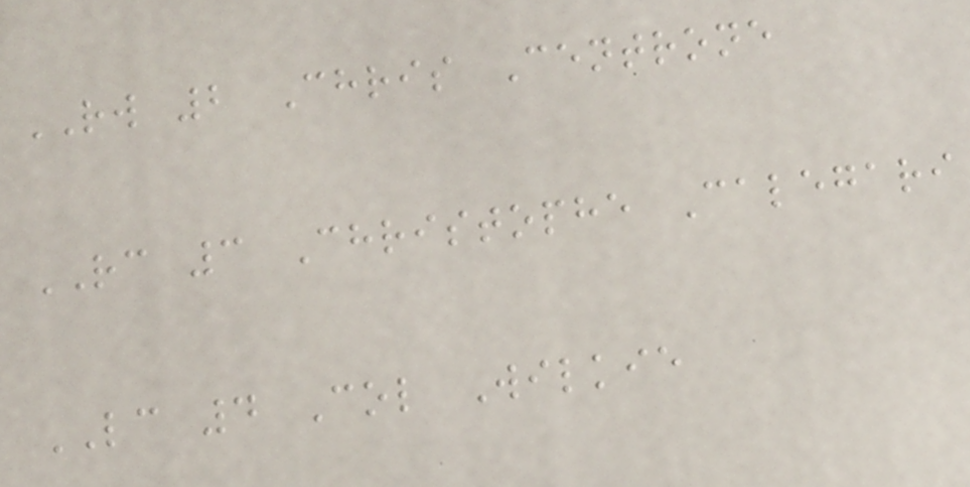RW 2 Chris Centrone
RC 3 Christophe Calegari
LC 4 Col Wilkie
